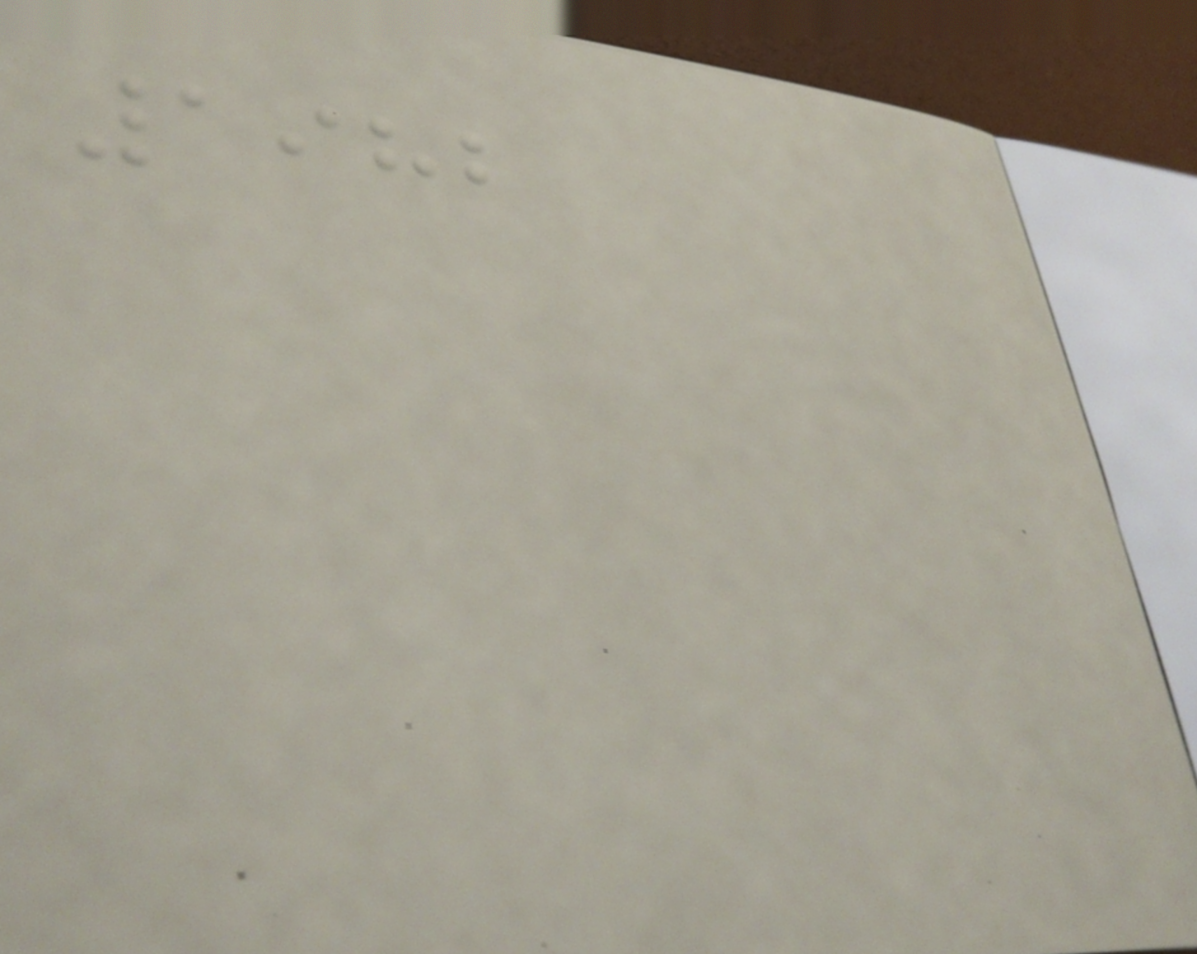1982
